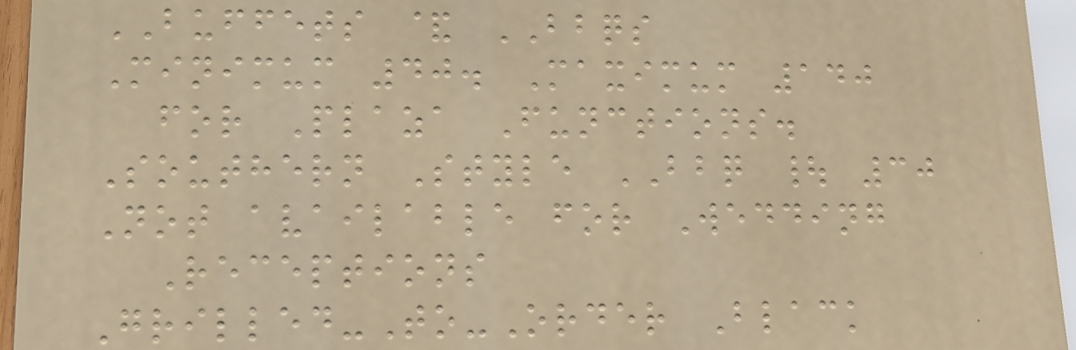BUFFETS & BBQS
Minimum 40. Maximum 140
for Plaza Functions.
Southern Style BBQ | 30
Not available for Wedding
Receptions
Grilled-To-Order Black
